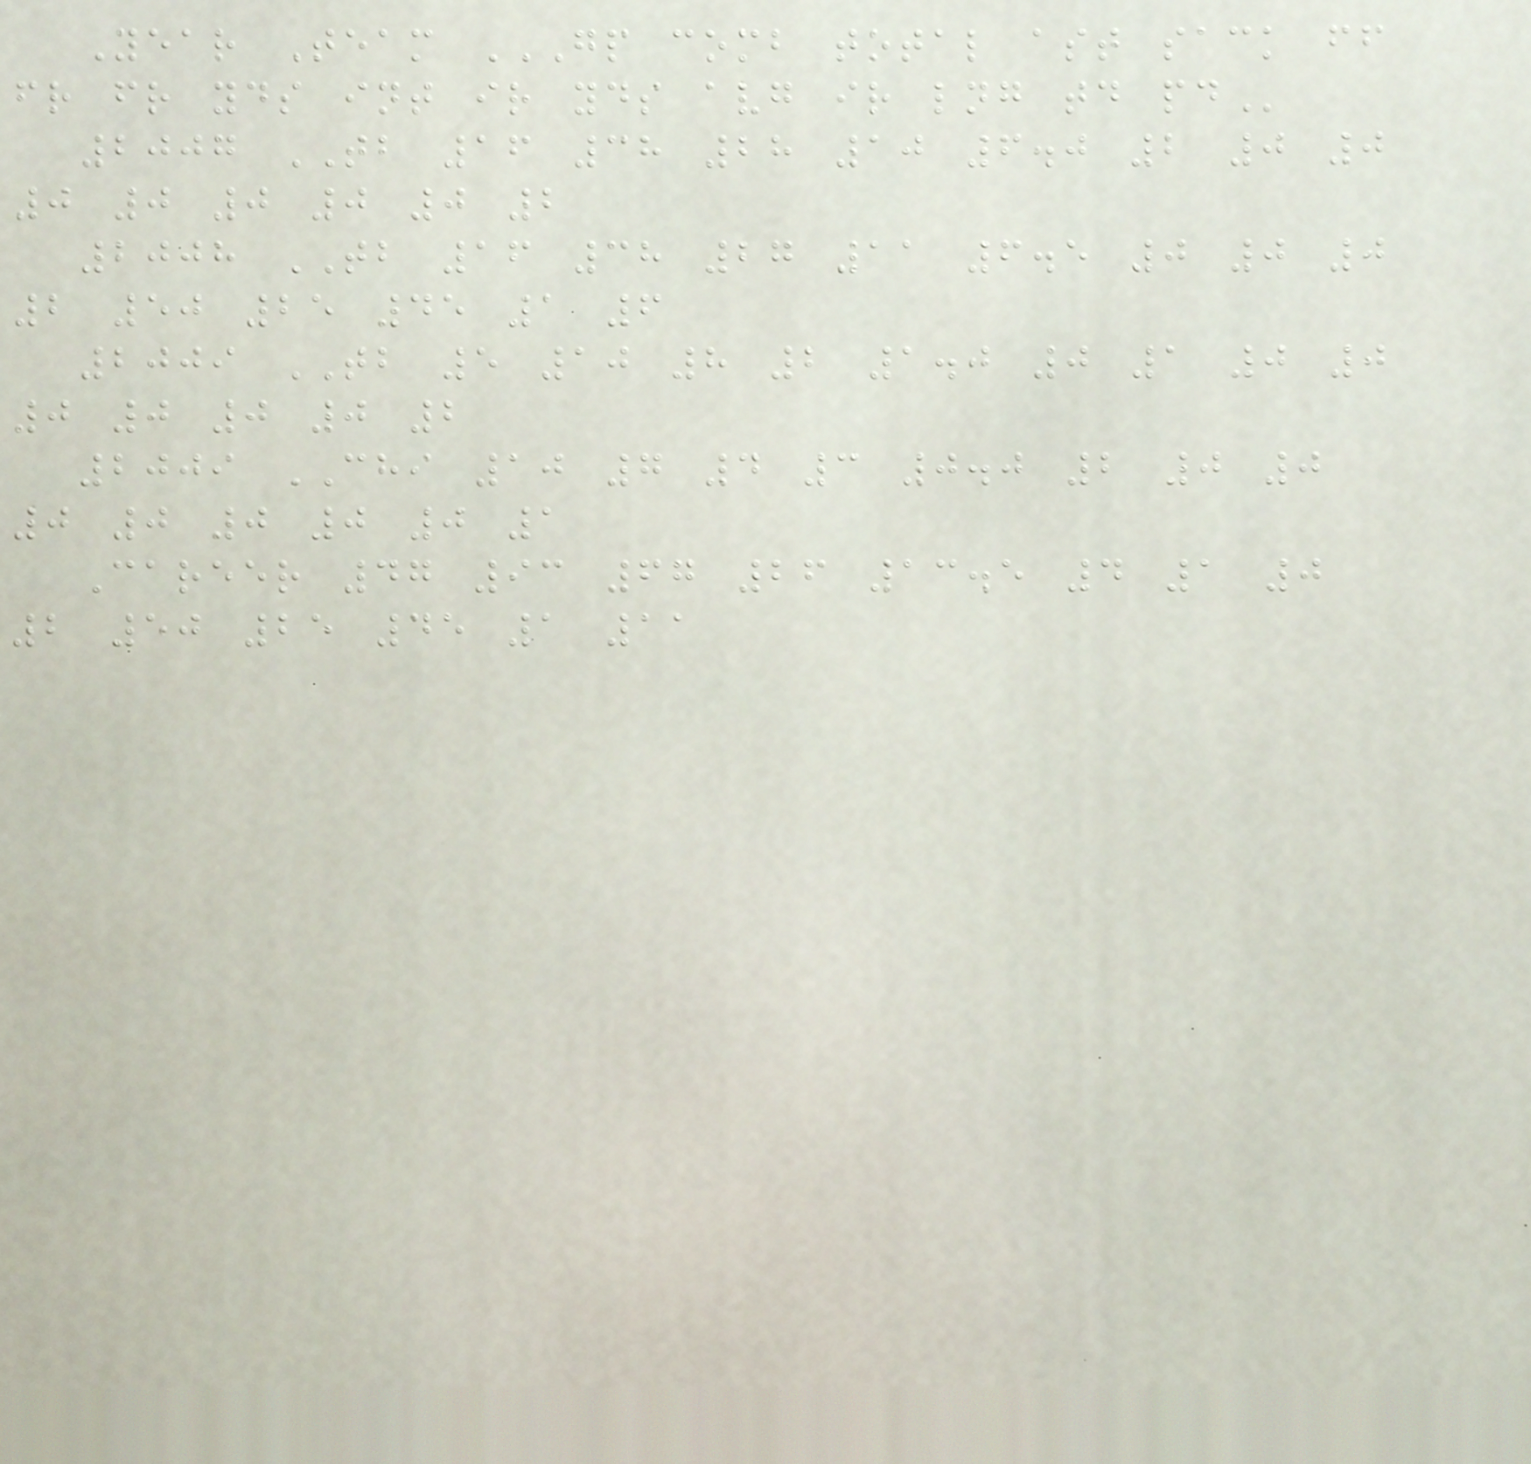Year Team GP COMB TOTAL AST SACK FF
FR FR YDS INT IR YDS AVG IR LNG TD PD
2007 TB 16 38 28 10 6.0 2 0 0
0 0 0 0 0 2
2008 TB 16 38 27 11 6.5 0 0 0
2 50 25 45 1 6
2009 TB 5 10 8 2 1.0 0 1 0 0
0 0 0 0 2
2009 CHI 10 7 4 3 0.0 2 0 0
0 0 0 0 0 1
Career 47 93 67 26 13.5 4 1 0
2 50 25 45 1 11
